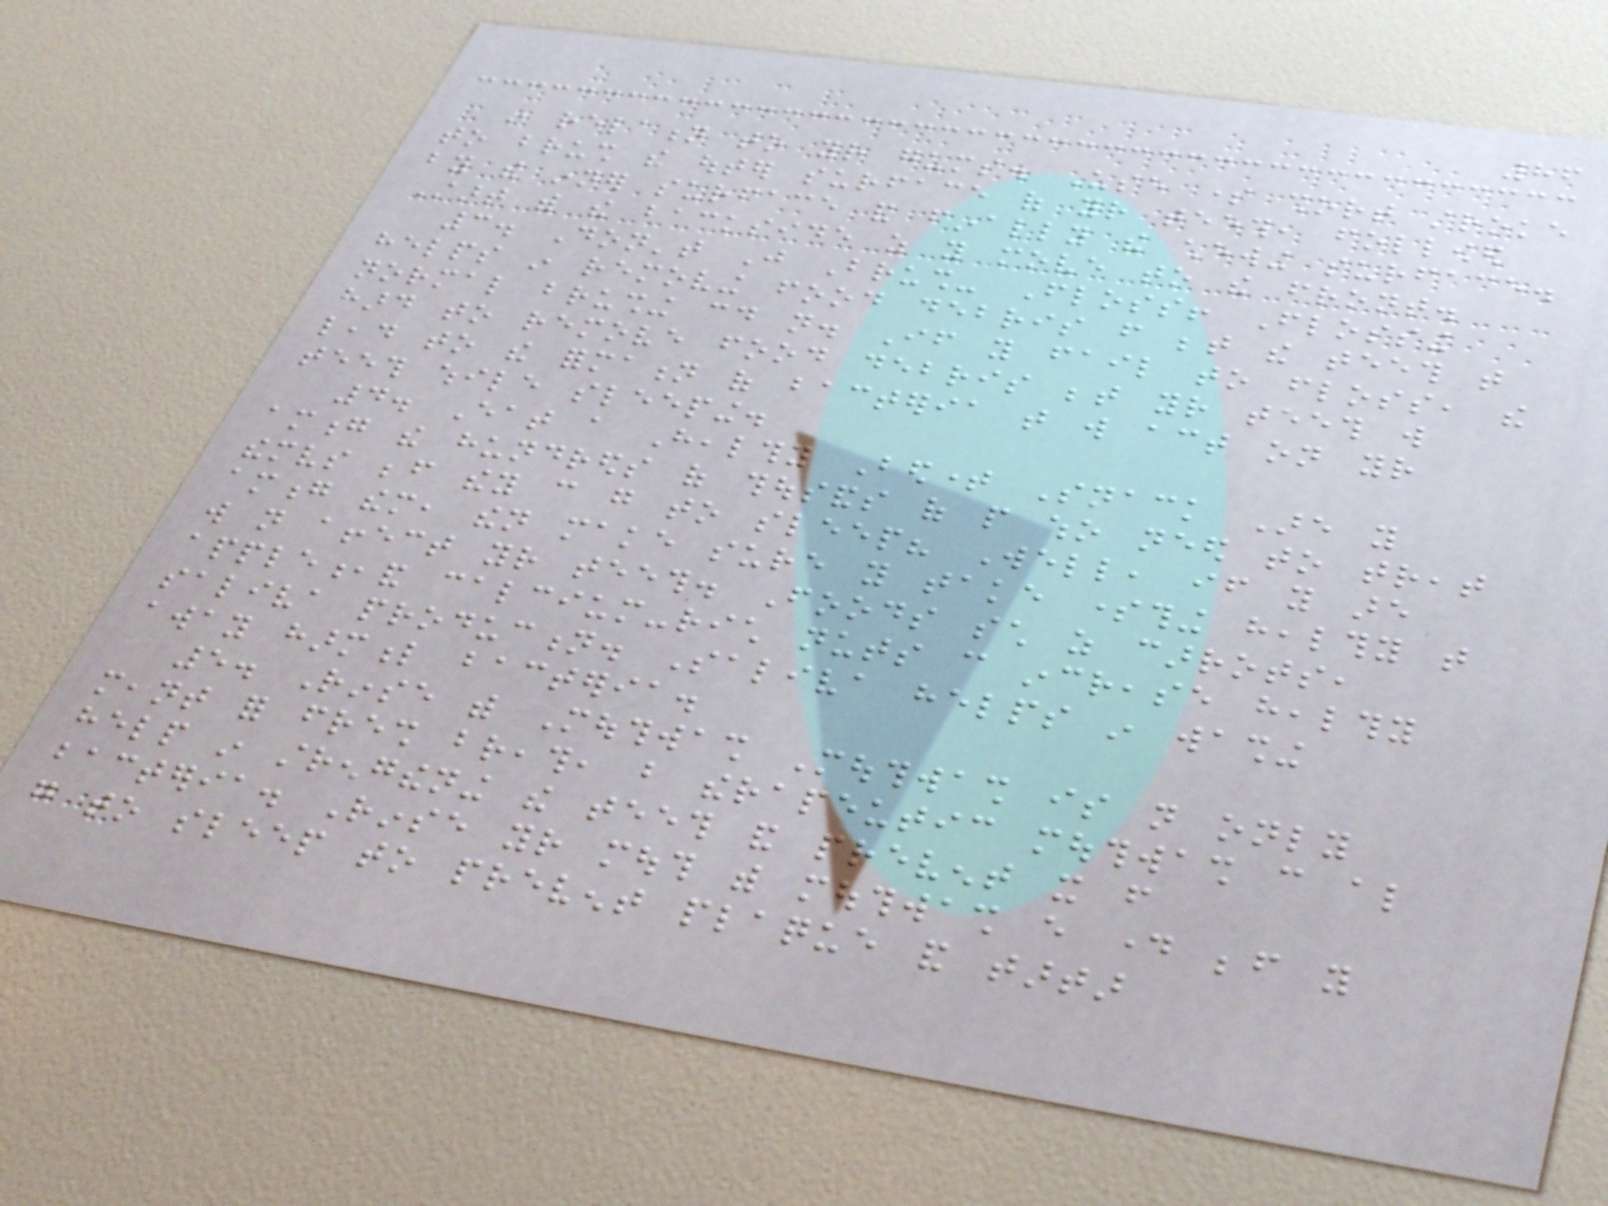86
in relation to your gums. Use some short stroke
to brush the outer surface of your teeth, followed
by the inner surface and finally the chewing surface.
Start with the backside as you move to the front.
3. Don't Just Brush- Floss! Flossing
helps in removing food debris from between the teeth that
normal brushing could not. If you fail to floss, the
hard to remove food debris between your teeth will
lead to the formation of bacteria that will act on your
teeth while sleeping.
4. Eat a Healthy Bedtime Snack Are you
among the hundreds of thousands of people who need to treat
themselves before they can go to sleep? Well, if you are
among them, then make sure you take something healthy that
will not affect your teeth. Foods such as carrots,
apple,and calcium-rich nuts can increase healthy
saliva production. Saliva helps in washing
away harmful bacteria.
5. Rinse with Mouthwash Mouthwash is not only
meant for fresh breath, but therapeutic mouthwash can also
help in strengthening the teeth and prevent it from
bacteria. Rinse your mouth with mouthwash every day before you
go to sleep to prevent plaque and tartar
